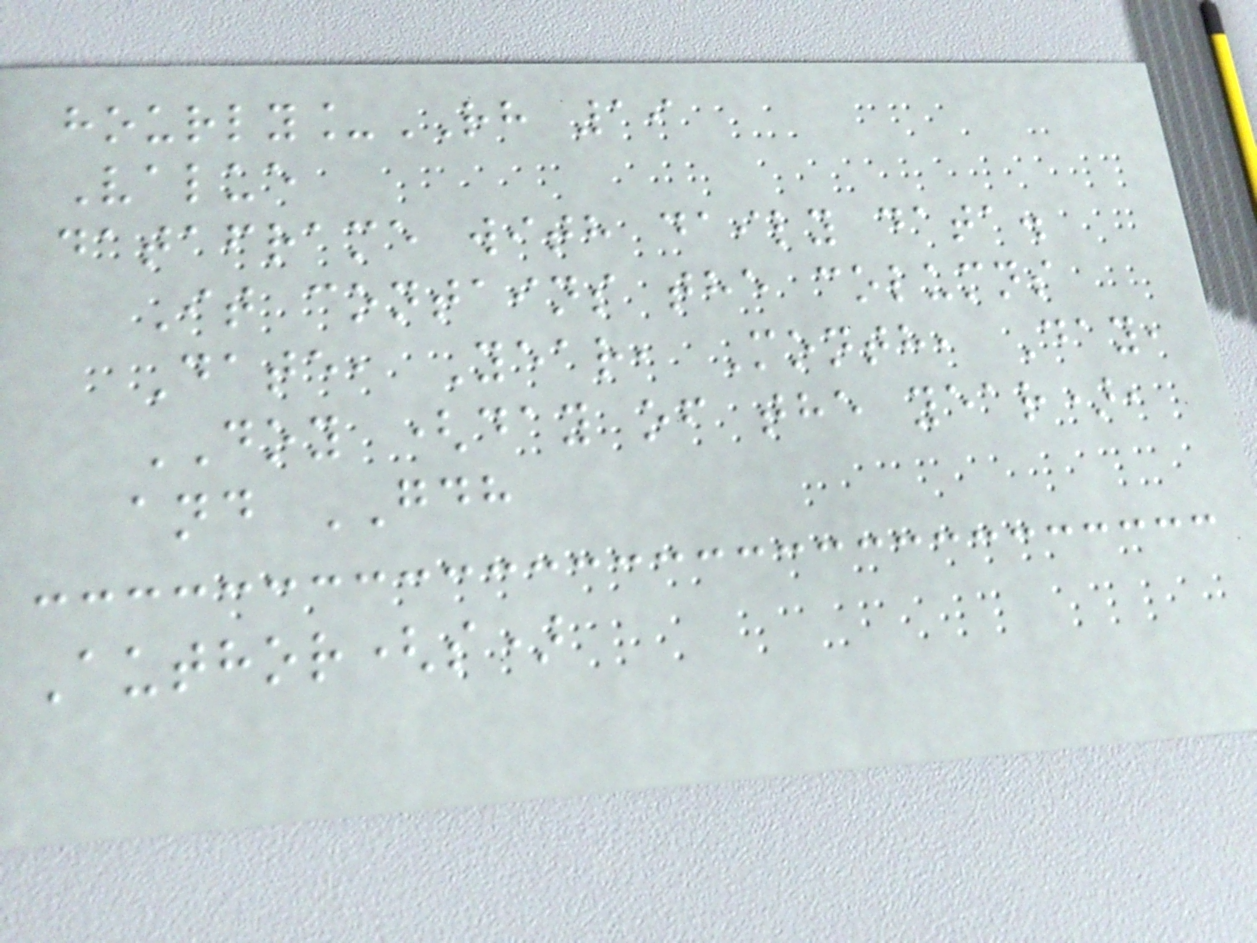hourly_RH 19
Value
dataframe with daily data.
It contains the columns
Date, Year, Month, Day,
DOY (day of the year),
and GDH
Author(s)
